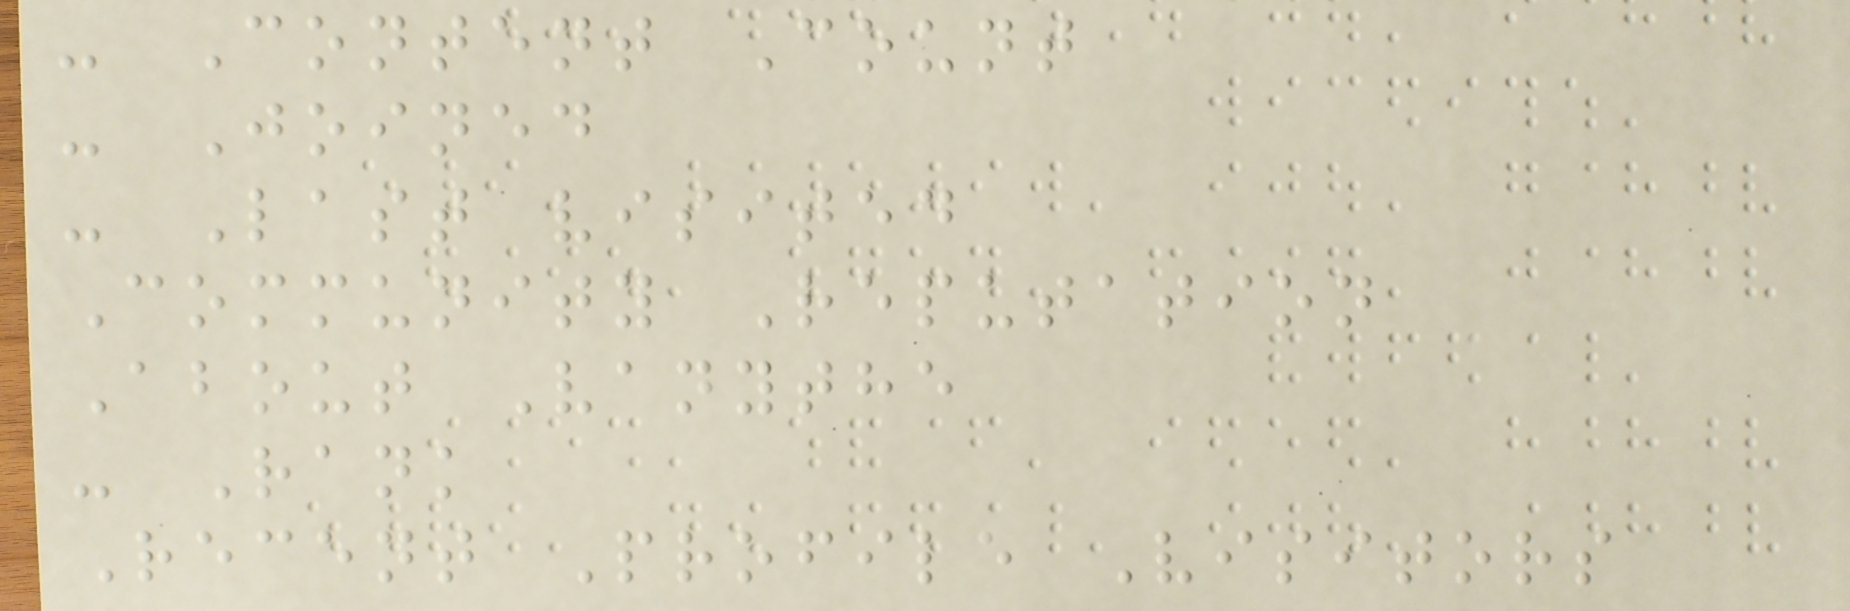- Content Count
- Joined
- Last visited
Community Reputation
About Vanythe
- Rank
Recent Profile Visitors
